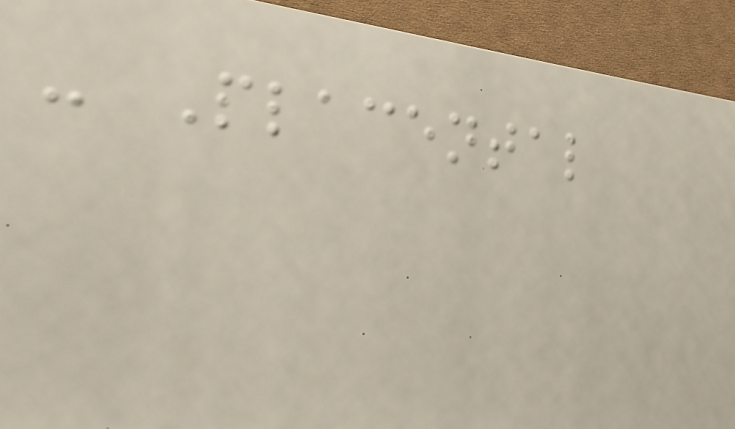- Placental
